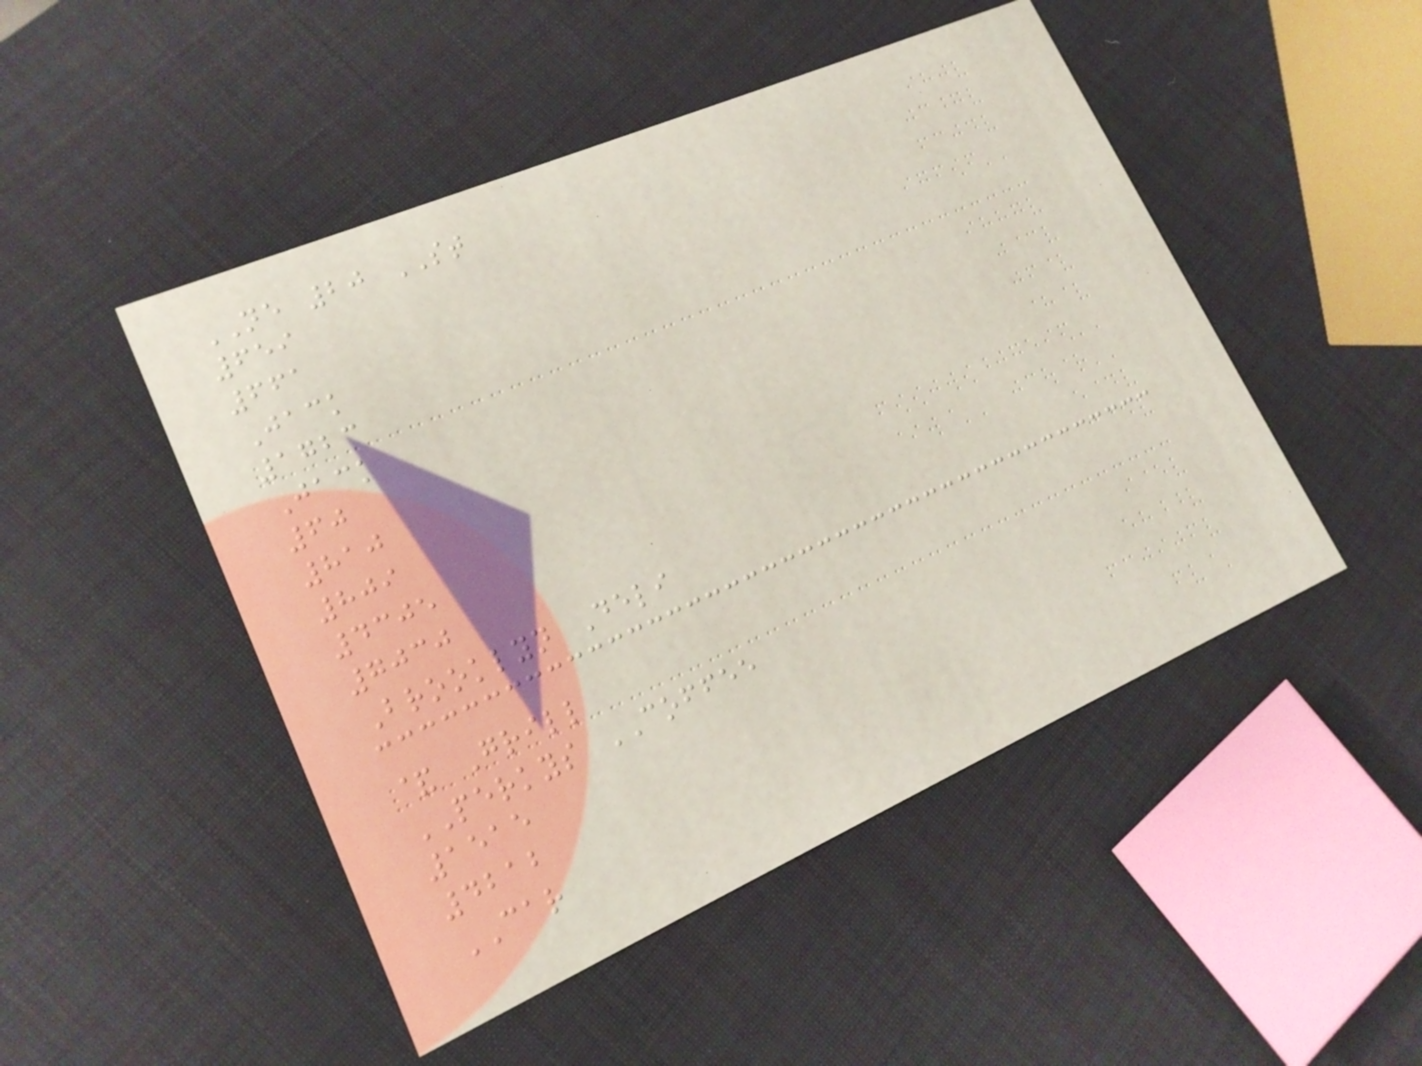NE 20 ST
659
661
Jack
1723
Jack
60
810
809
4305
7030
Brooklyn Deli
& Grill
PERKYS COFFEE
1515
4212
CAR
